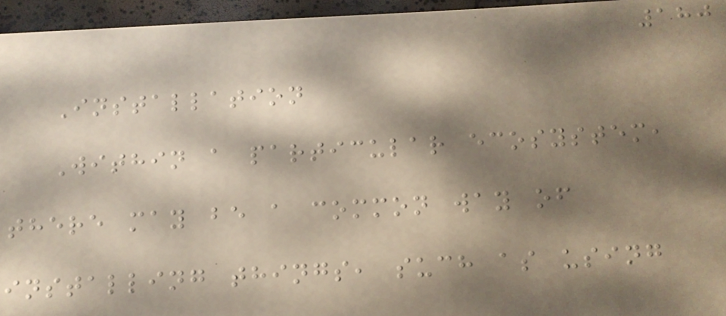180
Installation
Within a particular ecosystem,
there may be a common way of
installing things, such as using
